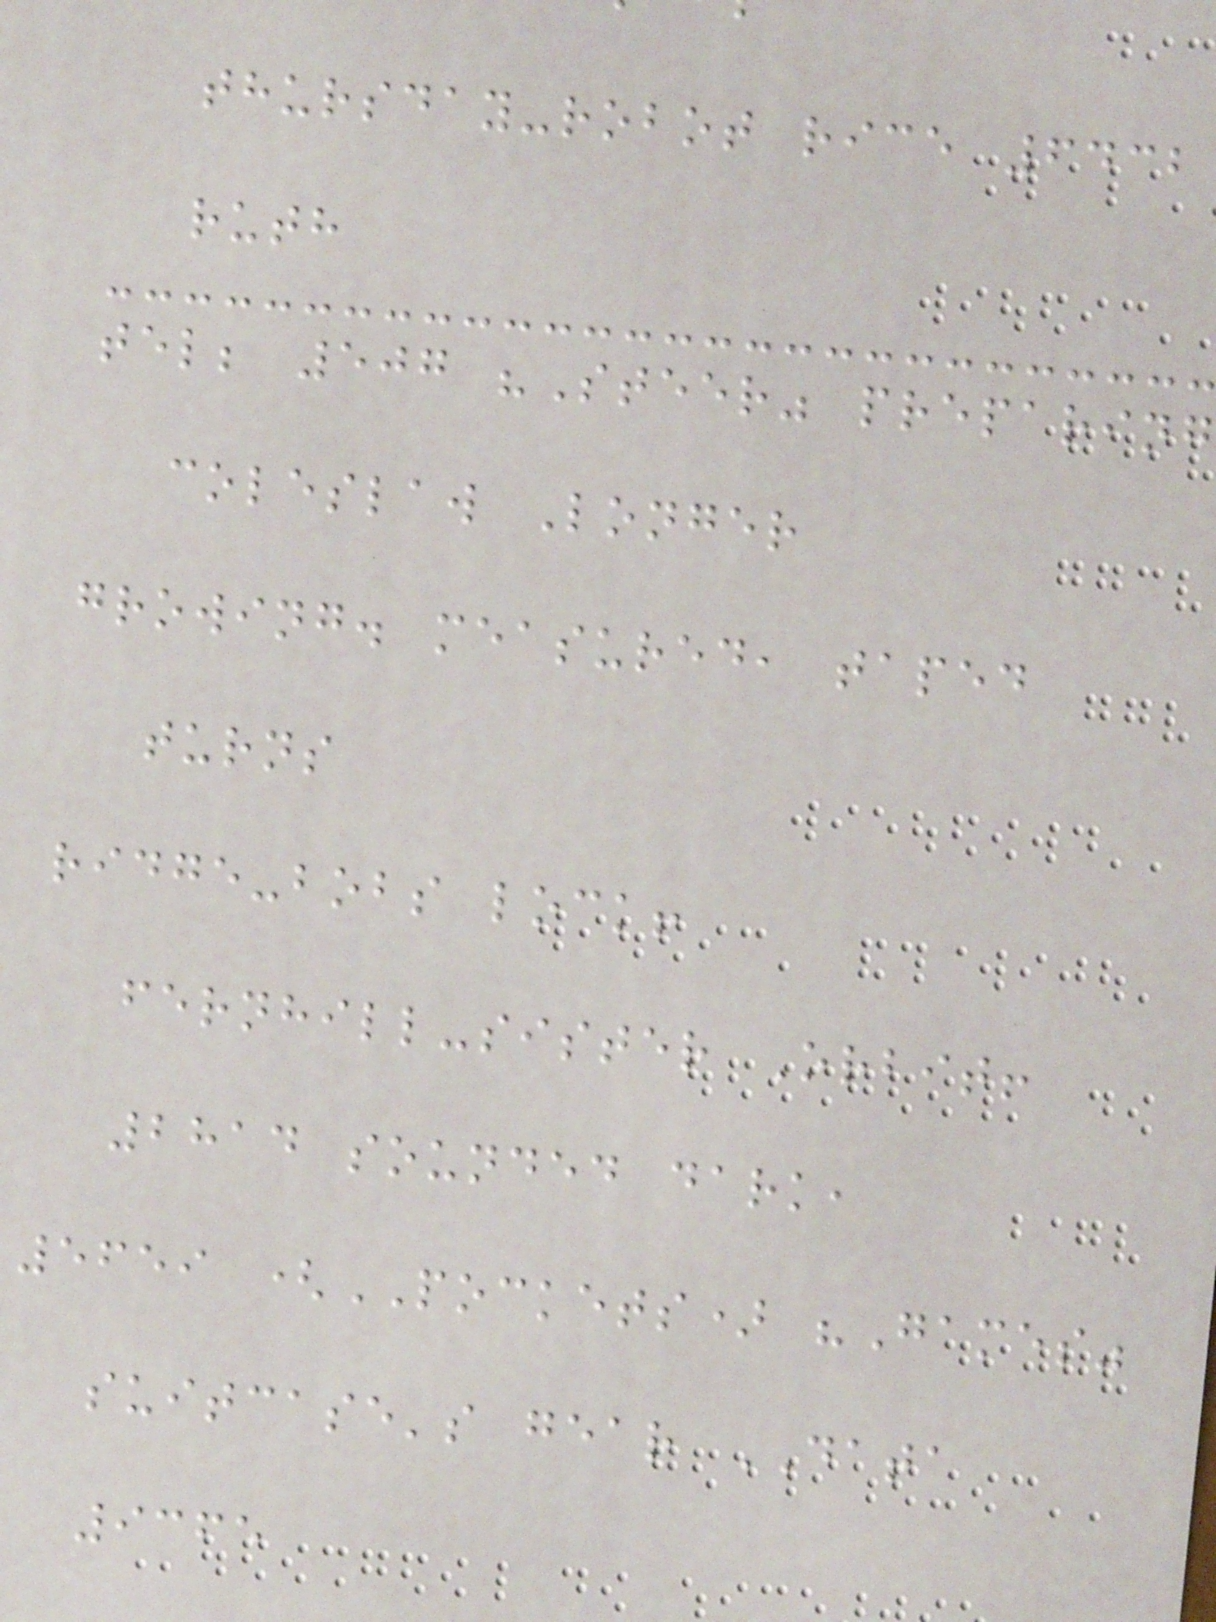thursday-robot rice 6432
ruth
tel; 507 "Steer" preparing
coleslaw Longer
growing. measured, taped
turns
ridge-bobs lock!
fernhill-sister Orbit!
2814 sounded dark,
5659 (POCKETS) "Games"
suitcase's gear DATA
9365
